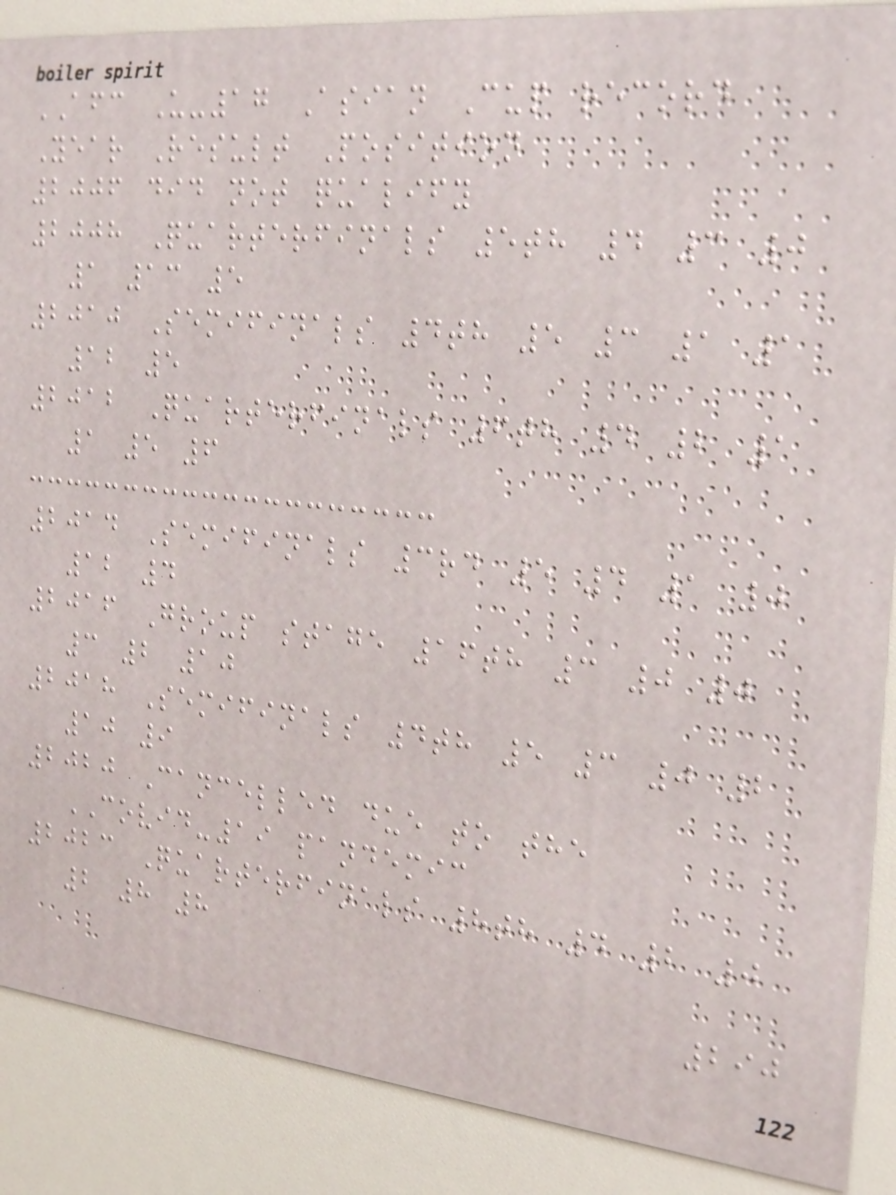AFC U-17 Asian Cup record
Year Result Position
2006 did not qualify
2008 Quarterfinals 5th 4 3 0
1 13 5
2010 Semifinals 4th 5 3 1 1
12 5
2012 Quarterfinals 6th 4 2 1
1 5 6
2014 Semifinals 3rd 5 4 1 0
12 4
2016 Group stage 16th 3 0 0
3 2 10
2018 Semifinals 4th 5 3 0 2
10 9
2020 Cancelled due to the
COVID-19 pandemic
2023 Quarterfinals 8th 4 2 0
2 8 8
290
